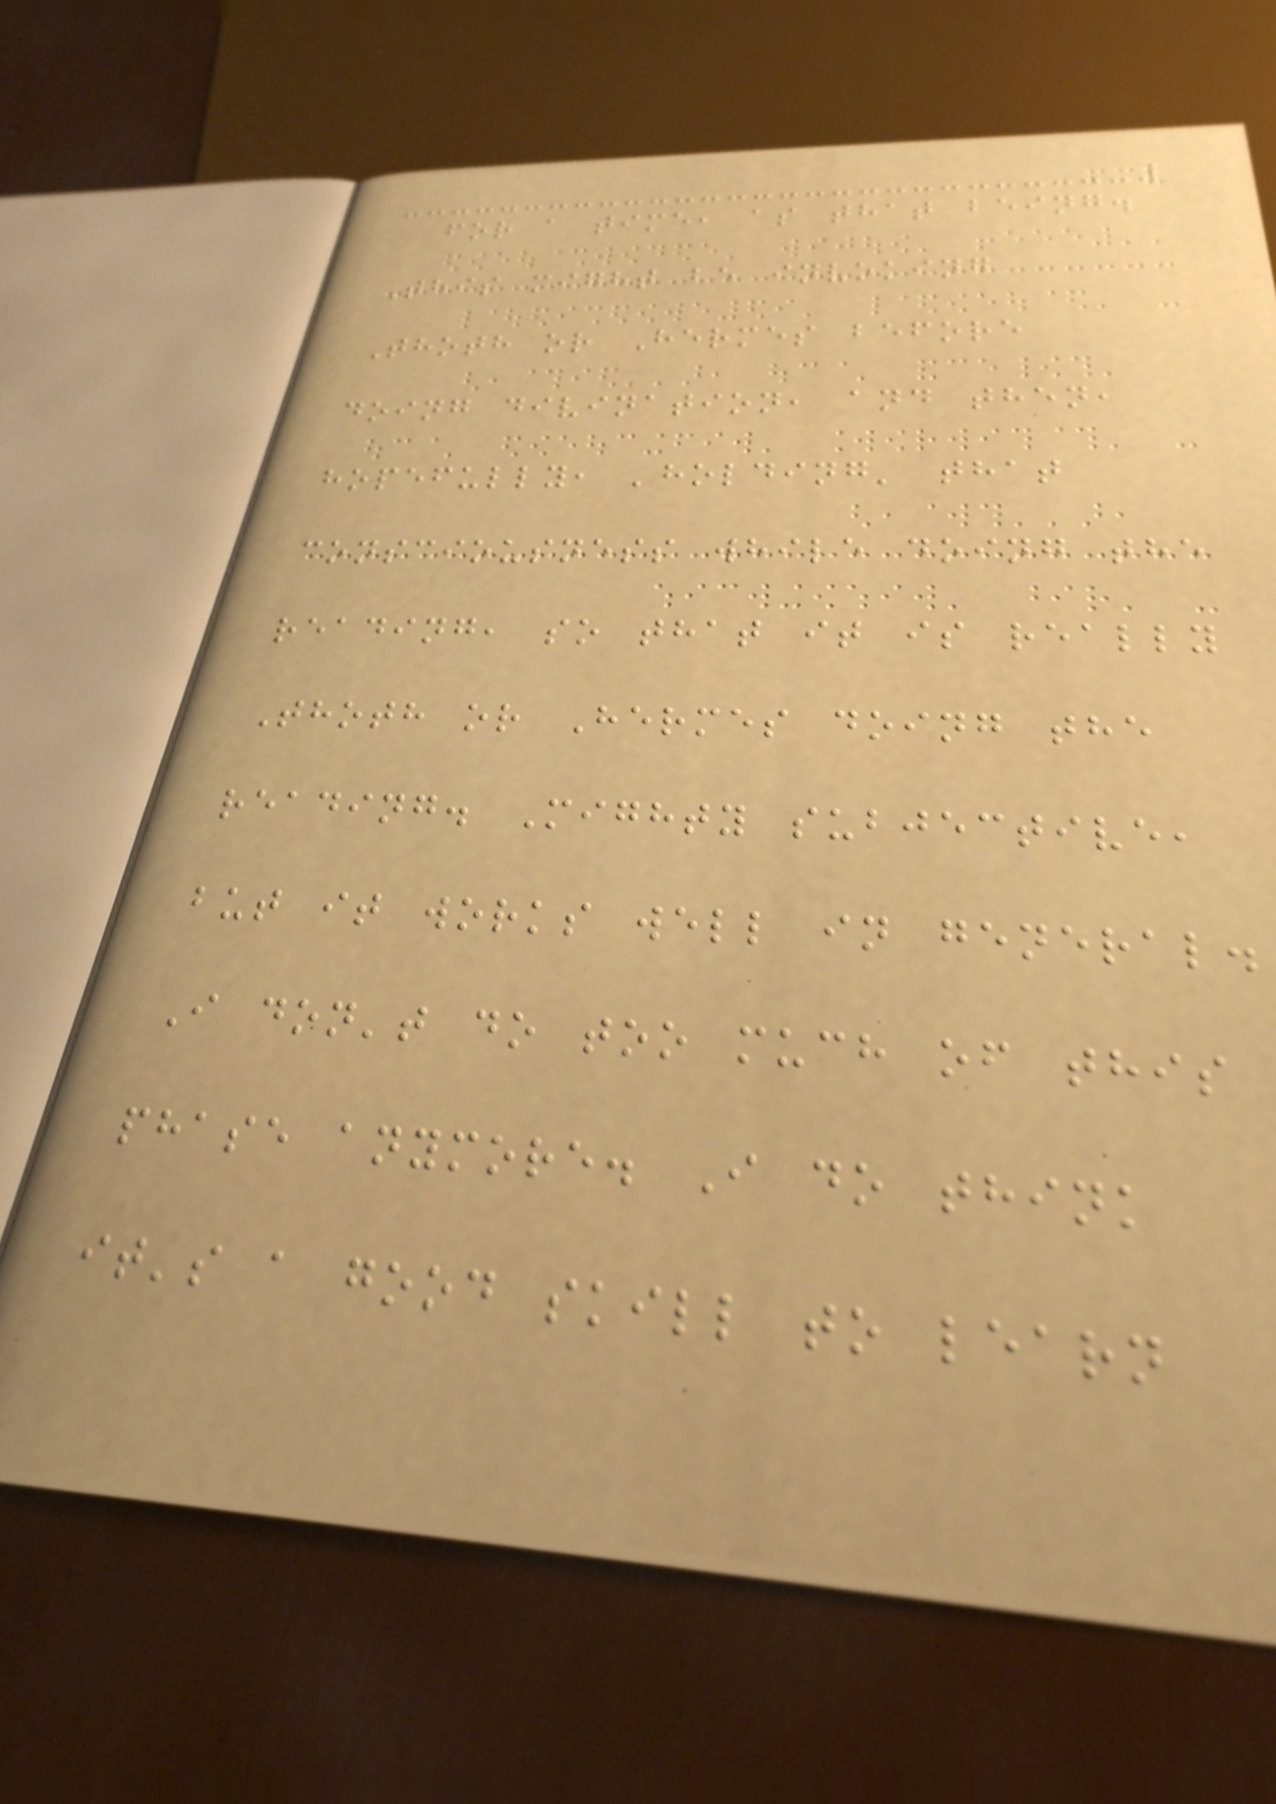for a time, as that being.
This might be invoking
Thoth or Hermes before
doing divination, and then,
hopefully, 'holding' that
consciousness while doing the
reading, so that it is really
Thoth or Hermes doing the
reading. Mighty subjective,
but it works well in general.
I don't do too much of this
phase anymore. I do think
it's a good skill to learn
